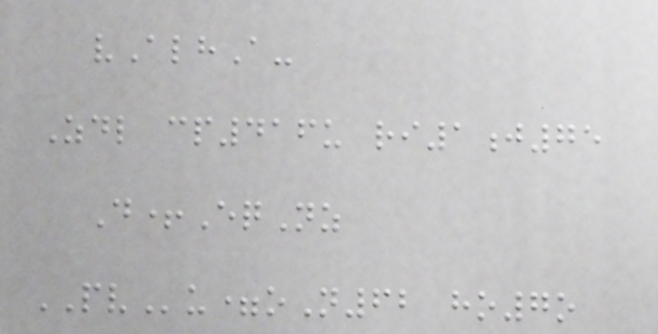vAlhA-
Zdl cp416u ri1j75
D+EqNz
PVu=oN62 ho7o
